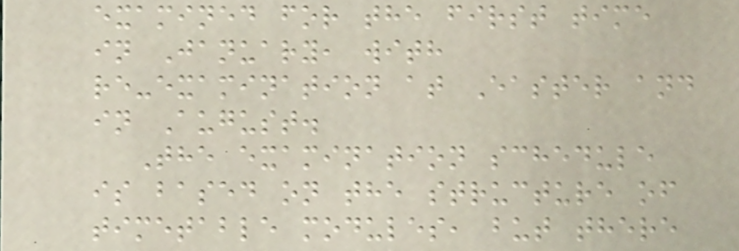examined for the first time
in January, with
re-examination at Easter and
in August.
The examination schedule
is based on the structure of
timetable modules, but there
